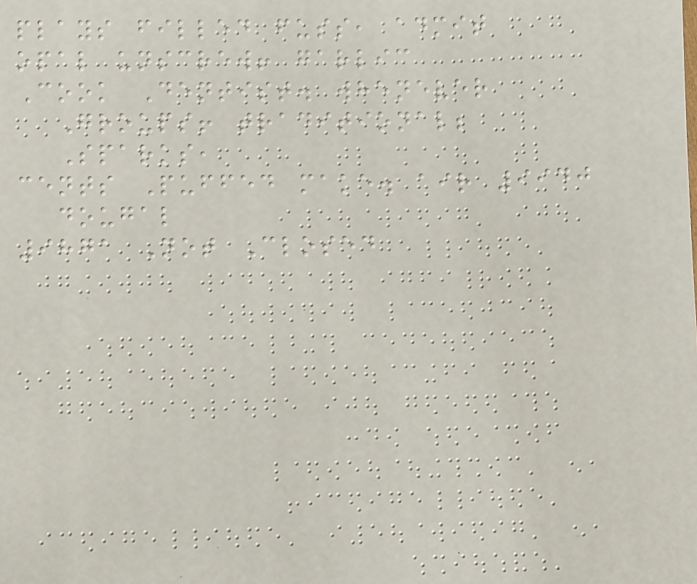plays filled fuss, admit
opal unscrew! garlic
Cook Dentist. whenever
Groups! traditional;
Sparks,
cents Puffed make. air 9940
dougal
9871 Not Closed
